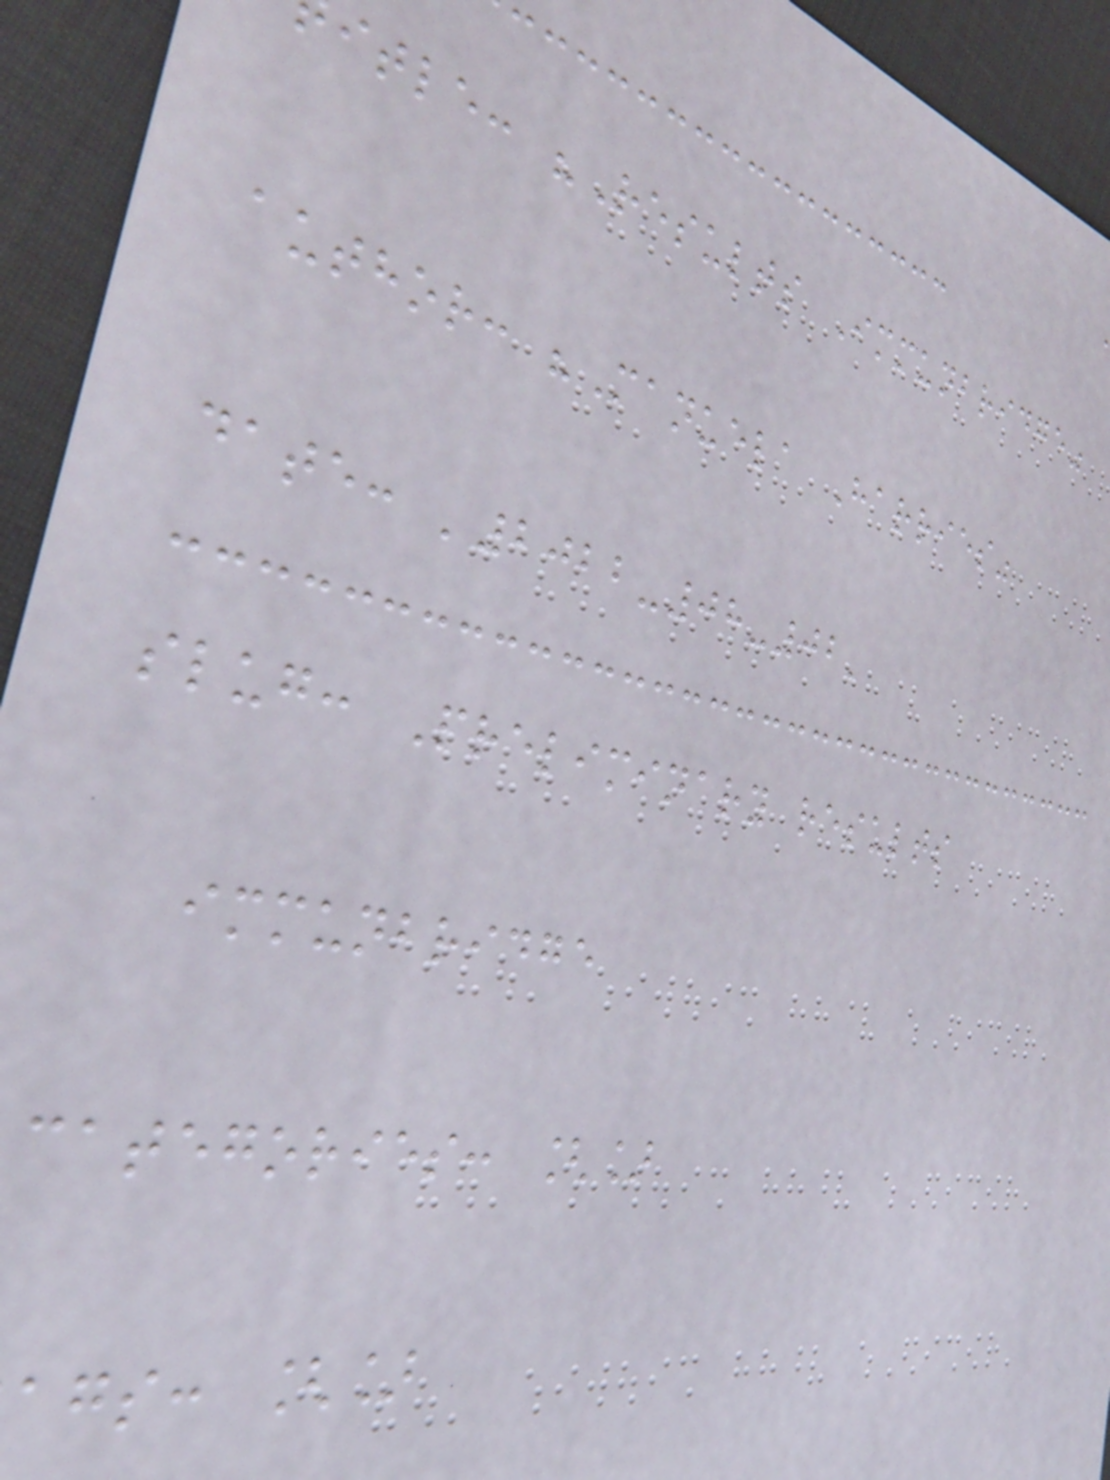itle: "Results Immunbridge"
author: "Manuela Harries"
date: '2022-08-02'
slug: Preliminary results
immunbridge
categories: []
ags: []
